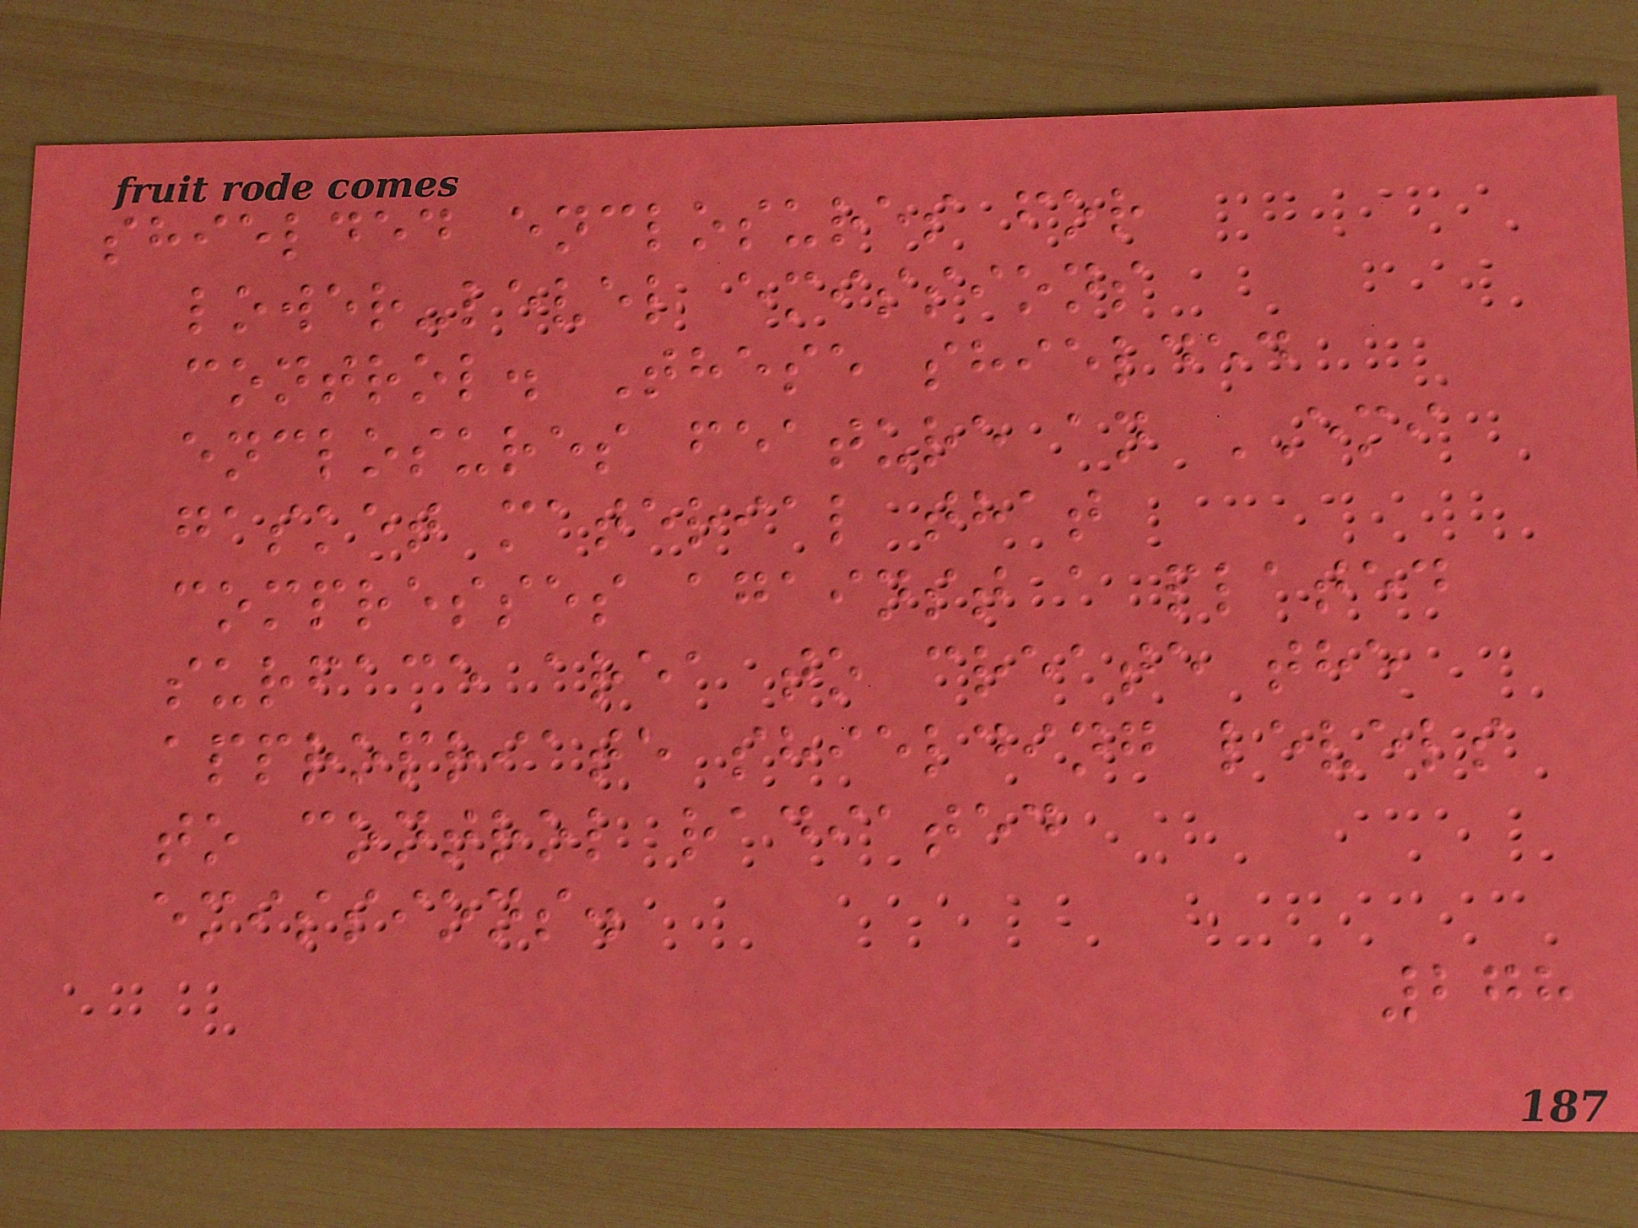shielded enclosures for
lower-level emissions
control. These shielded
enclosures feature an EMI
gasket material that
compresses against a plated
surface area to create the
appropriate shielding levels
to control radiated
emissions.
278
